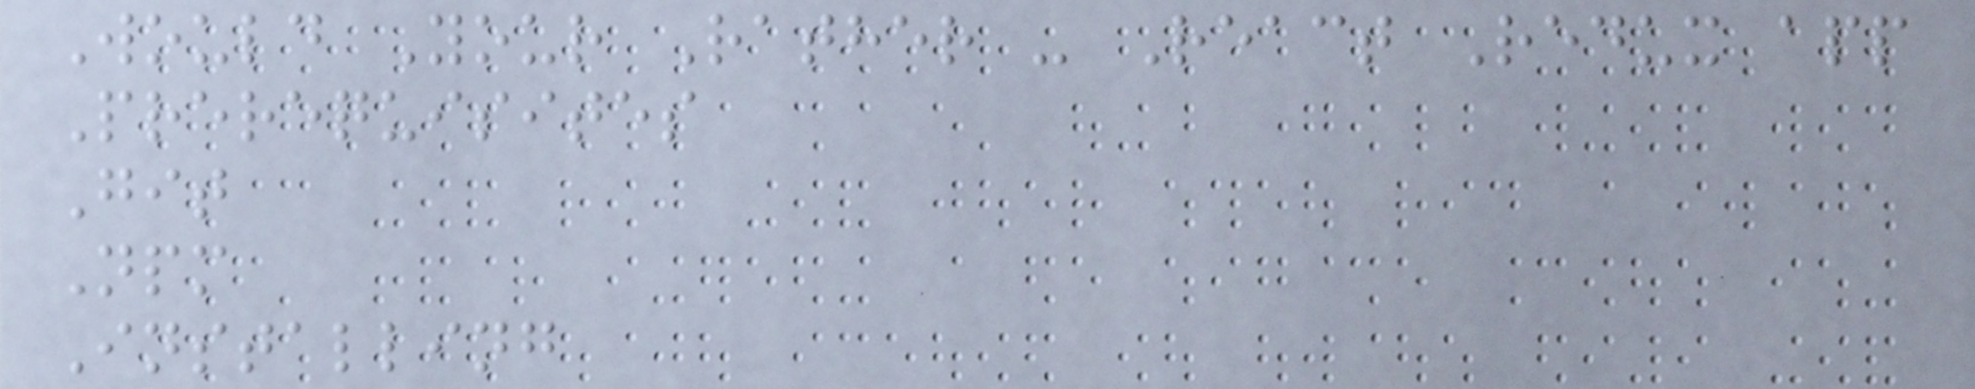Would Your Rather - React Redux app
Prerequisites
Git
Npm
Installing
